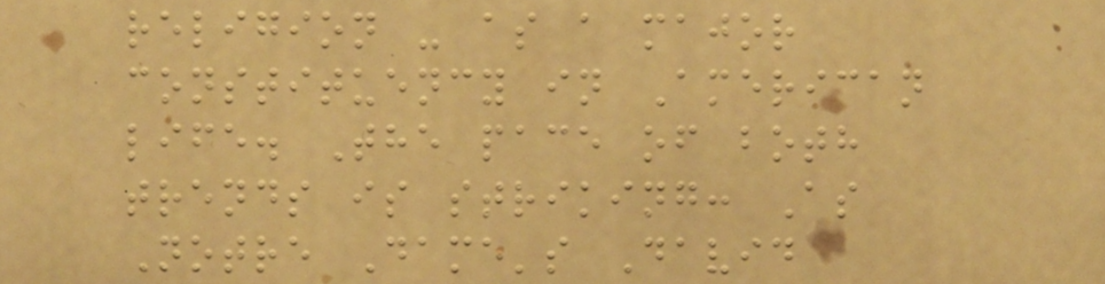religion - as a major
constituency in American
life. The pace of both
trends is striking: As
Notre Dame's David
